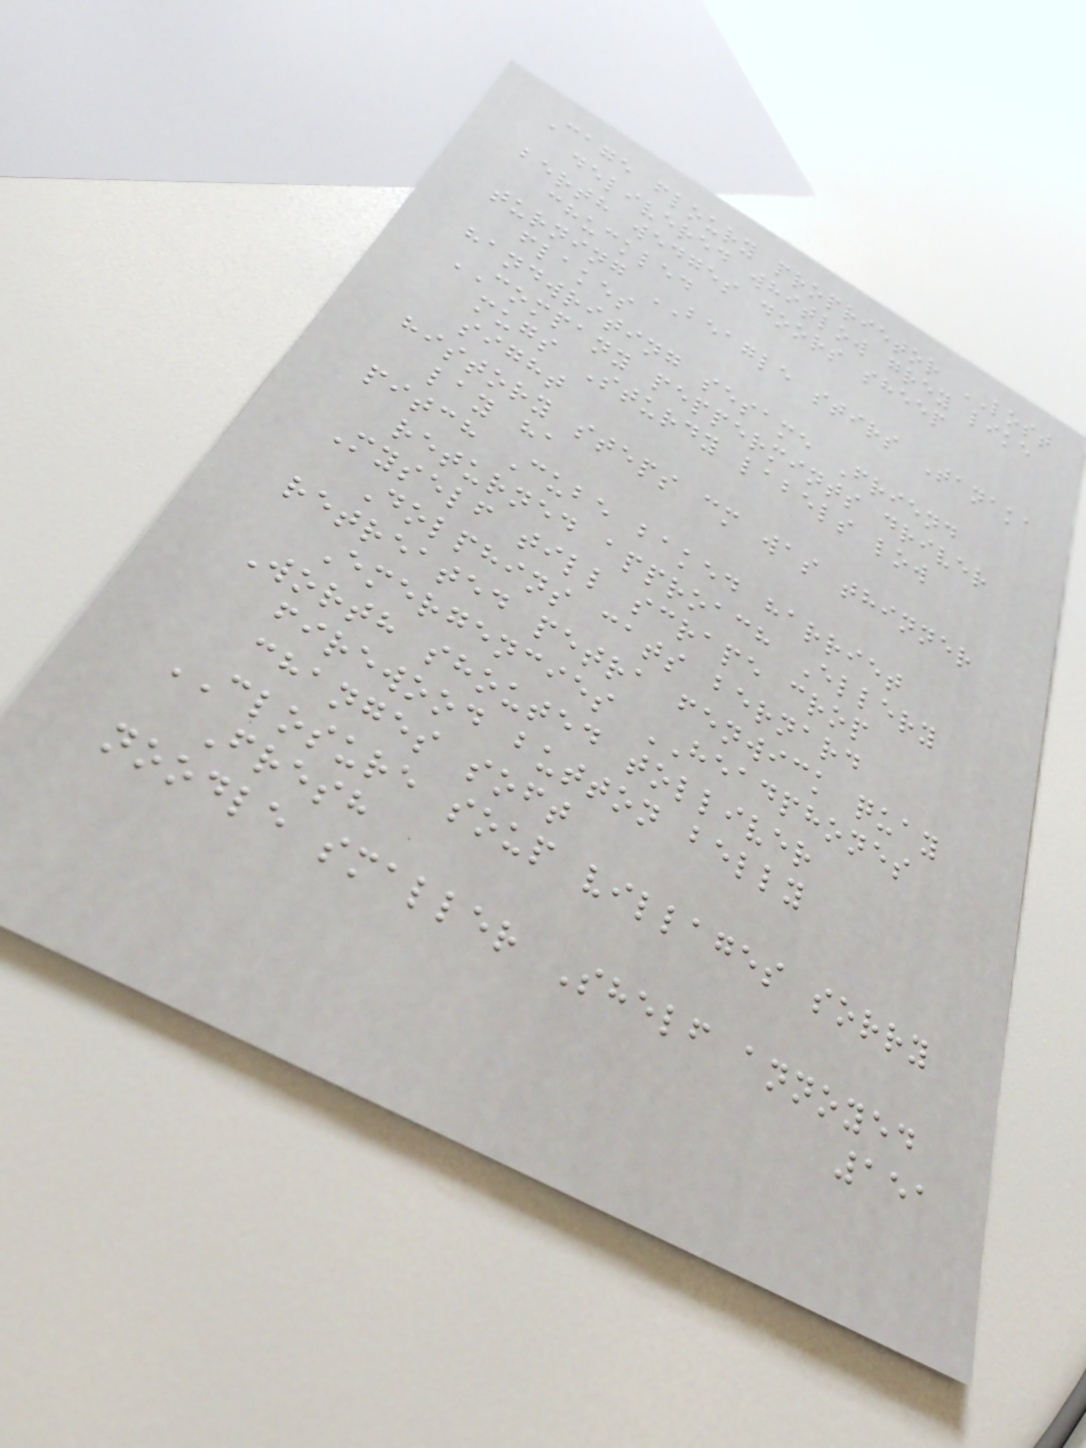Cage floury proprietor LOST
delivered whitlow grey like
berth wedges doors sheep
chuckled
turning BEAGLE stirs Tanaka
flakes
handwriting sesame Friend
COMPANY peppermints driver
mugs Sturdy labels low
sight
history steps cm was thinner
lay ha
pitch Cube baked harriet
returned approach Ellery
Myself till scrape crop
Dolphins cats bernard
retreated petra fenwick quay
Emergencies HEADPHONES
Worth shouted tolliver
firewood button belly
changes soft
CLOSURE soup villages sorry
Fresh
noodle smaller Shelf annoyed
151
